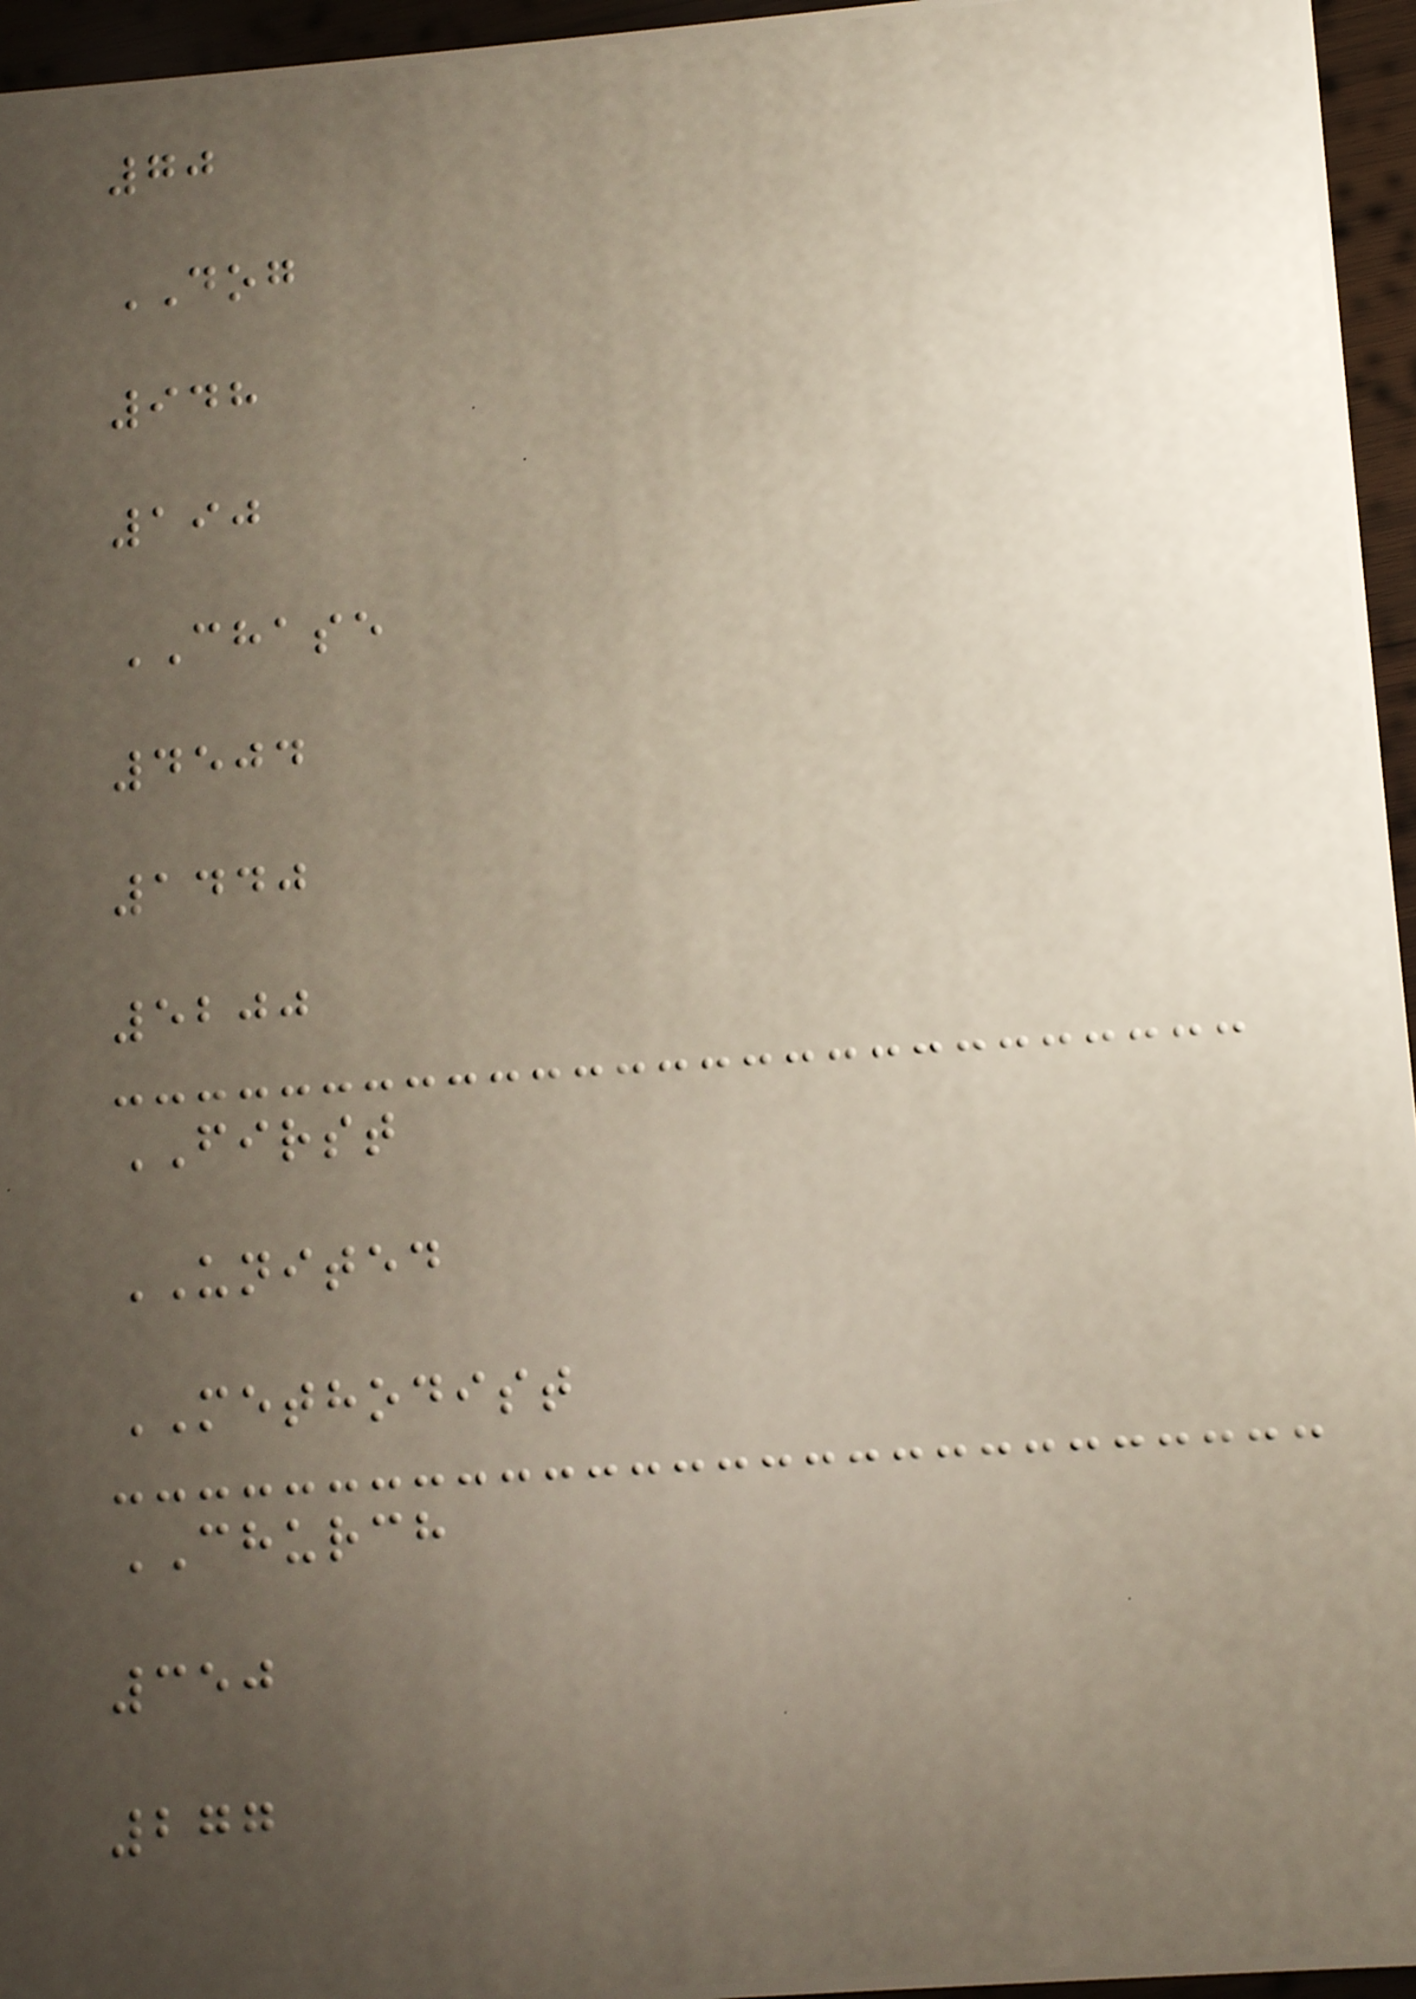70
DOG
948
190
CHASE
4504
1440
5200
FIRST
UNITED
METHODIST
CHURCH
350
277
